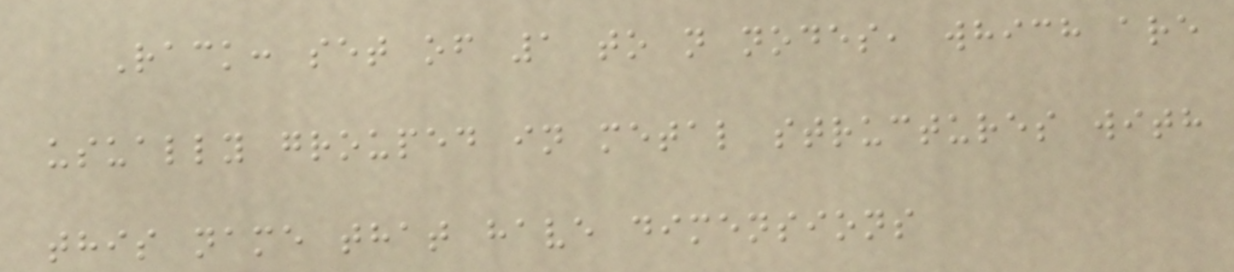Rack: set of 1 to n nodes, which are
usually grouped in metal structures with
this name that have dimensions
